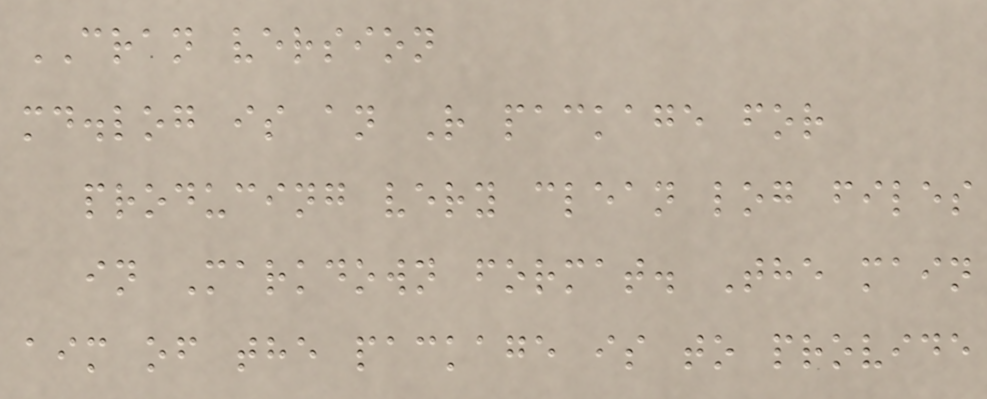CRAN version
md.log is an R package for
producing very clean log files
in Markdown format. The main
aim of the package is to provide
